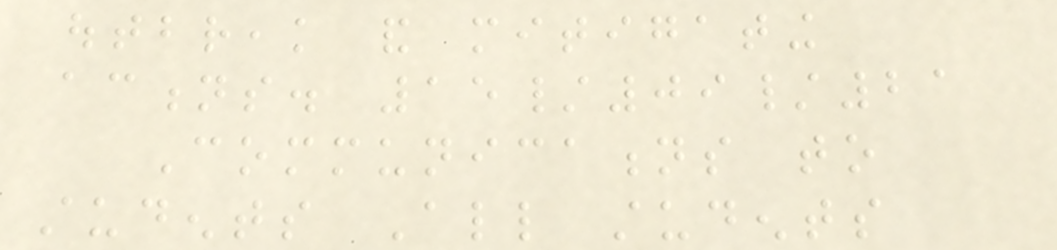outbreak and mitigating
actions. 15/09/21
Communications to
students All students
